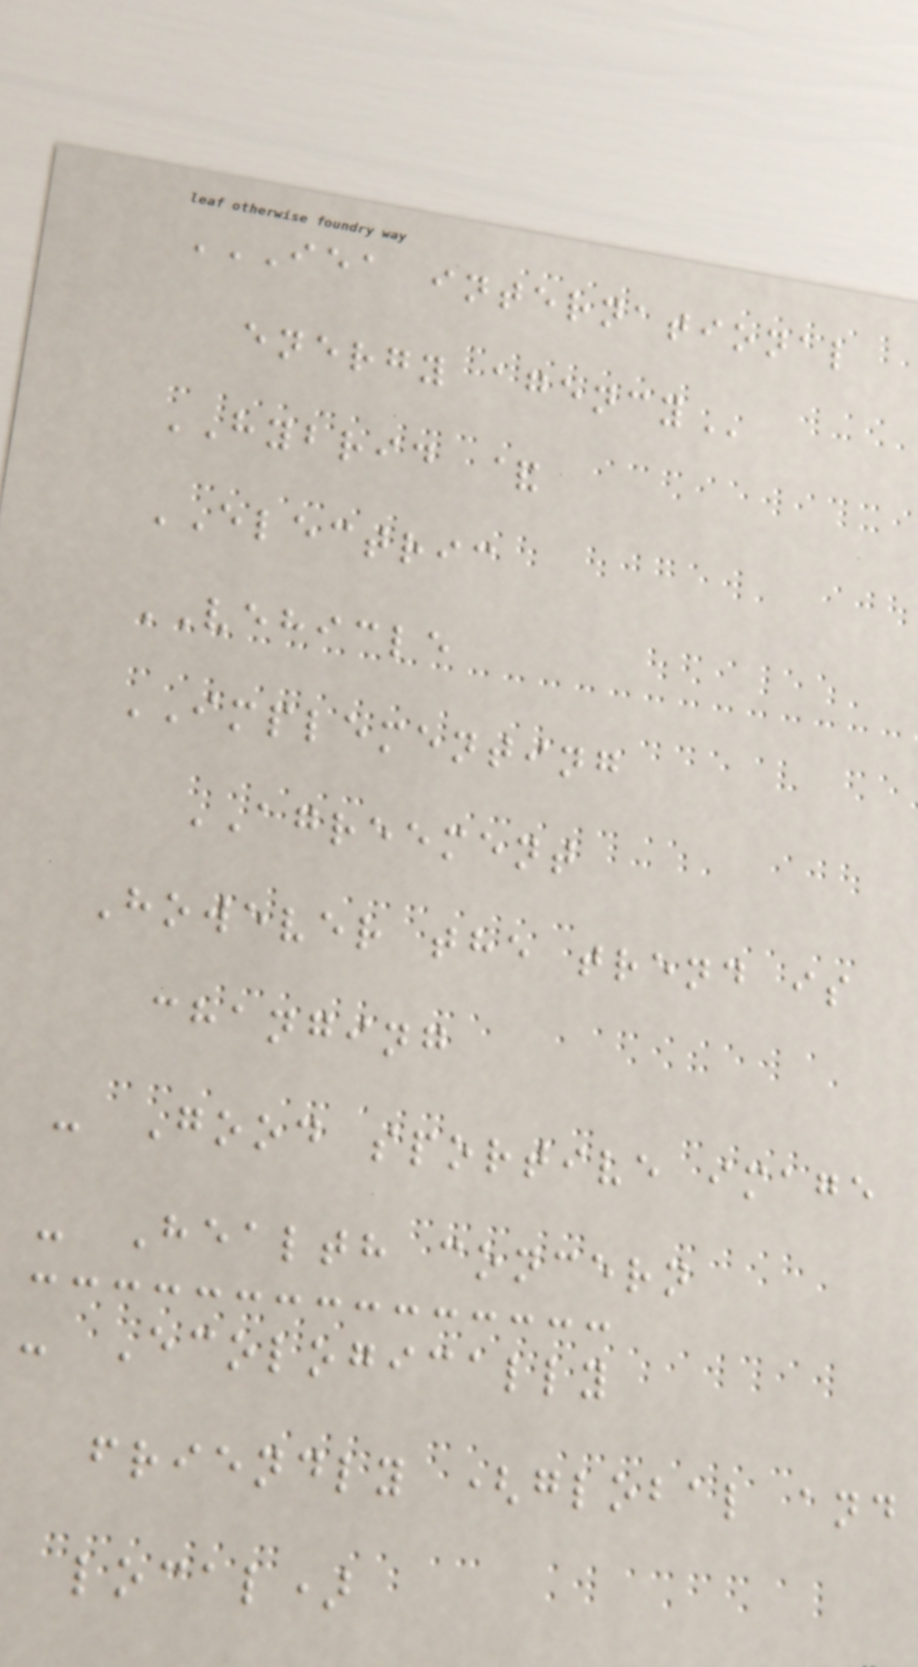IEA INTERNATIONAL
ENERGY AGENCY
HYBRID &
ELECTRIC
VEHICLE
IMPLEMENTING
AGREEMENT
However the trend is
changing
- Good sportive image
- Health concern
- Ecologically
friendly (global and
local)
